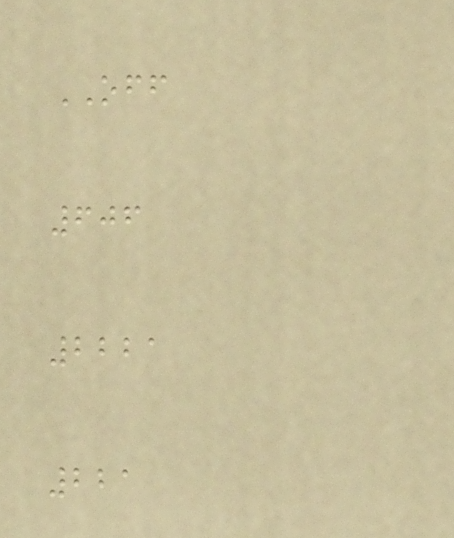OFF
606
2221
221
